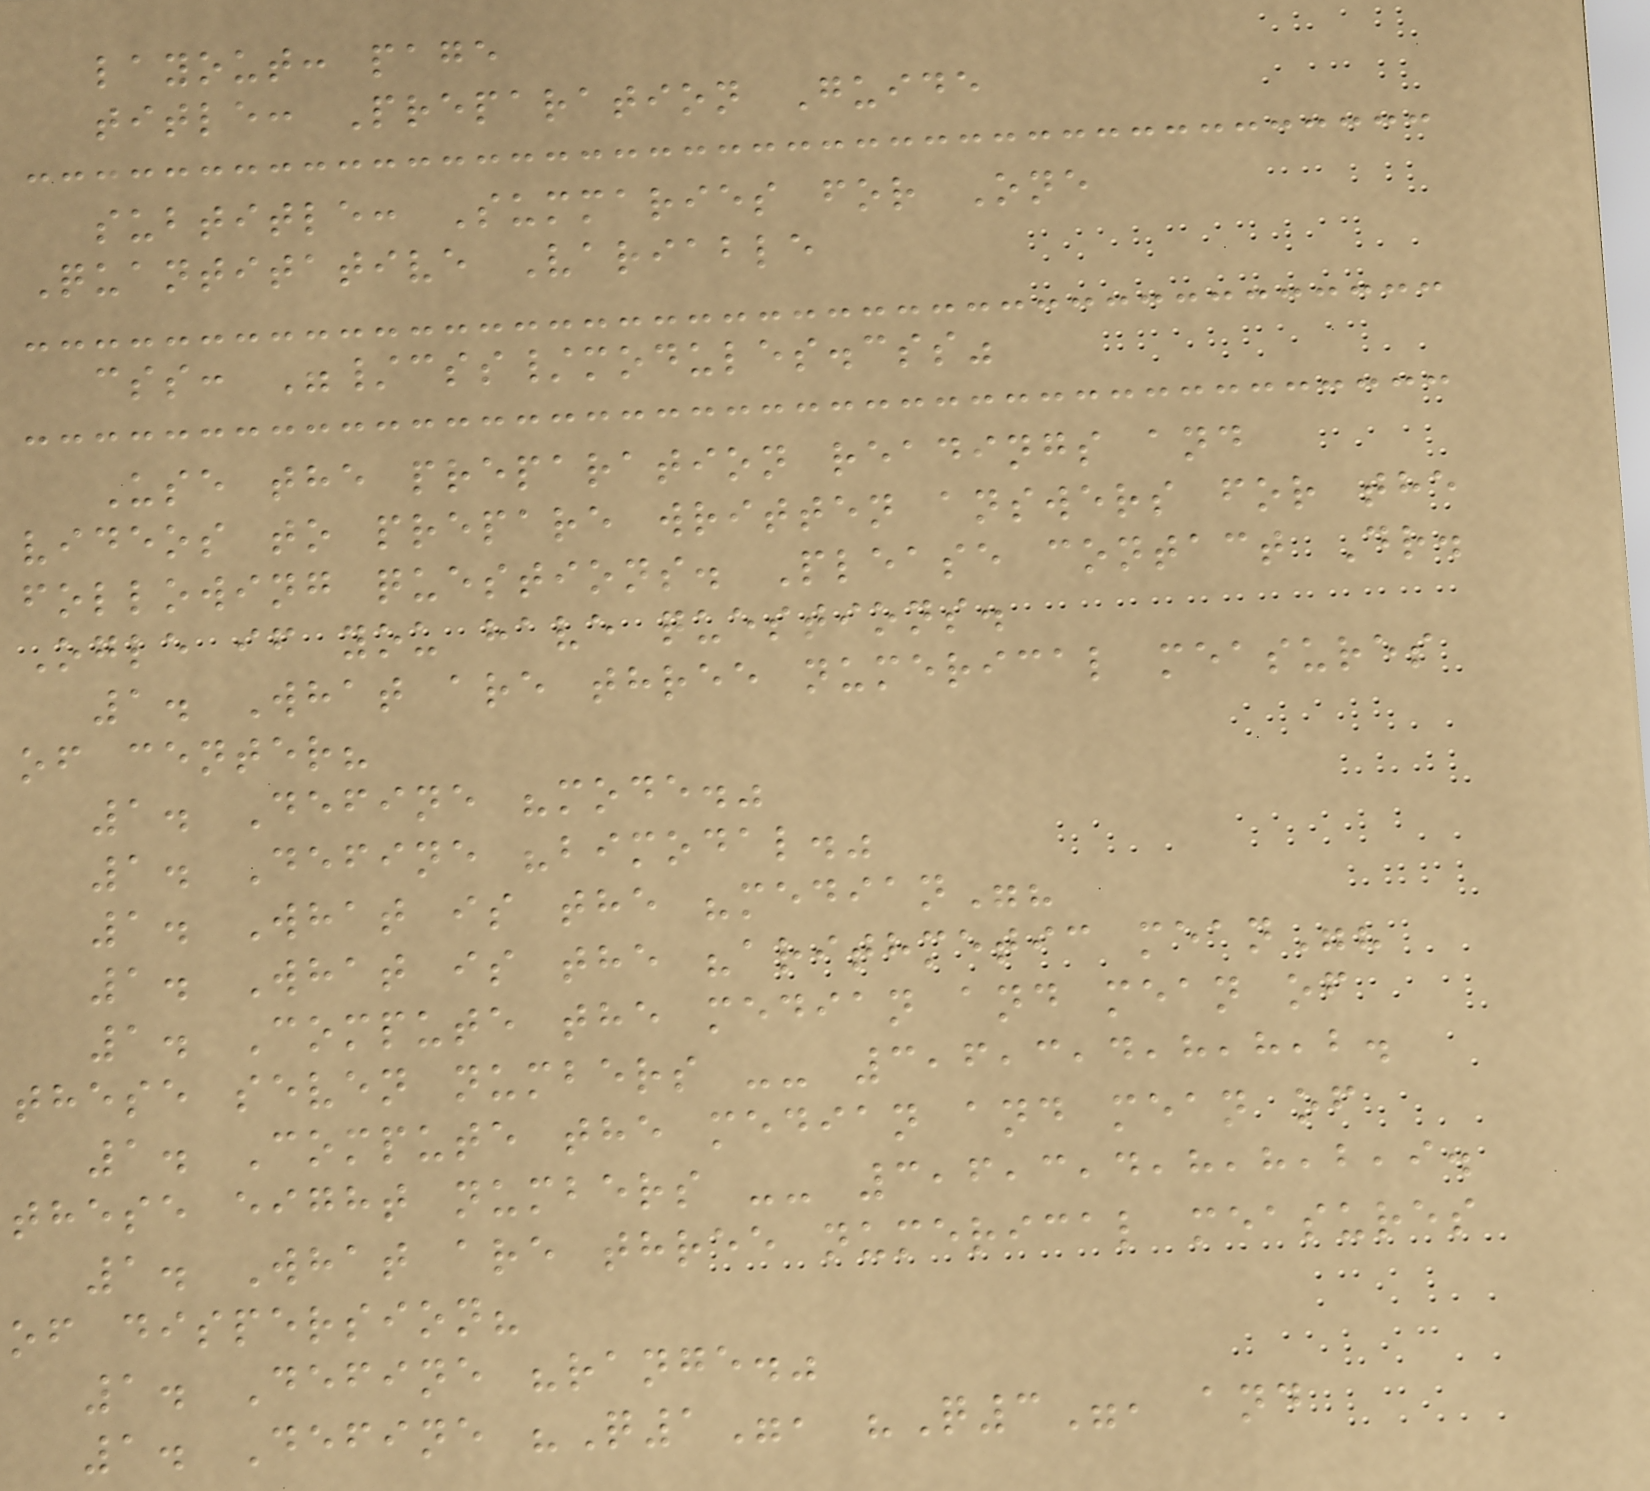layout: page
title: Preparation Guide
subtitle: Summaries for One
Quantitative Variable
css: "/css/modules.css"
Use the preparation readings and
videos to prepare written answers for the
following questions. Please contact Dr.
Ogle if you have questions.
1. What are three numerical measures
of center?
1. Define "mode."
1. Define "bimodal."
1. What is the "median"?
1. What is the "arithmetic mean"?
1. Compute the median and mean of
these seven numbers -- 3,6,3,4,8,8,2.
1. Compute the median and mean of
these eight numbers -- 3,6,3,4,8,8,2,9.
1. What are three numerical measures
of dispersion?
1. Define "range."
1. Define "Q1", "Q3", and
